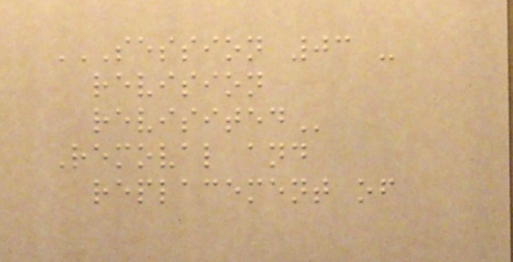SESSION 03 -
REVISION
REVISITED
Removal and
replacement of
